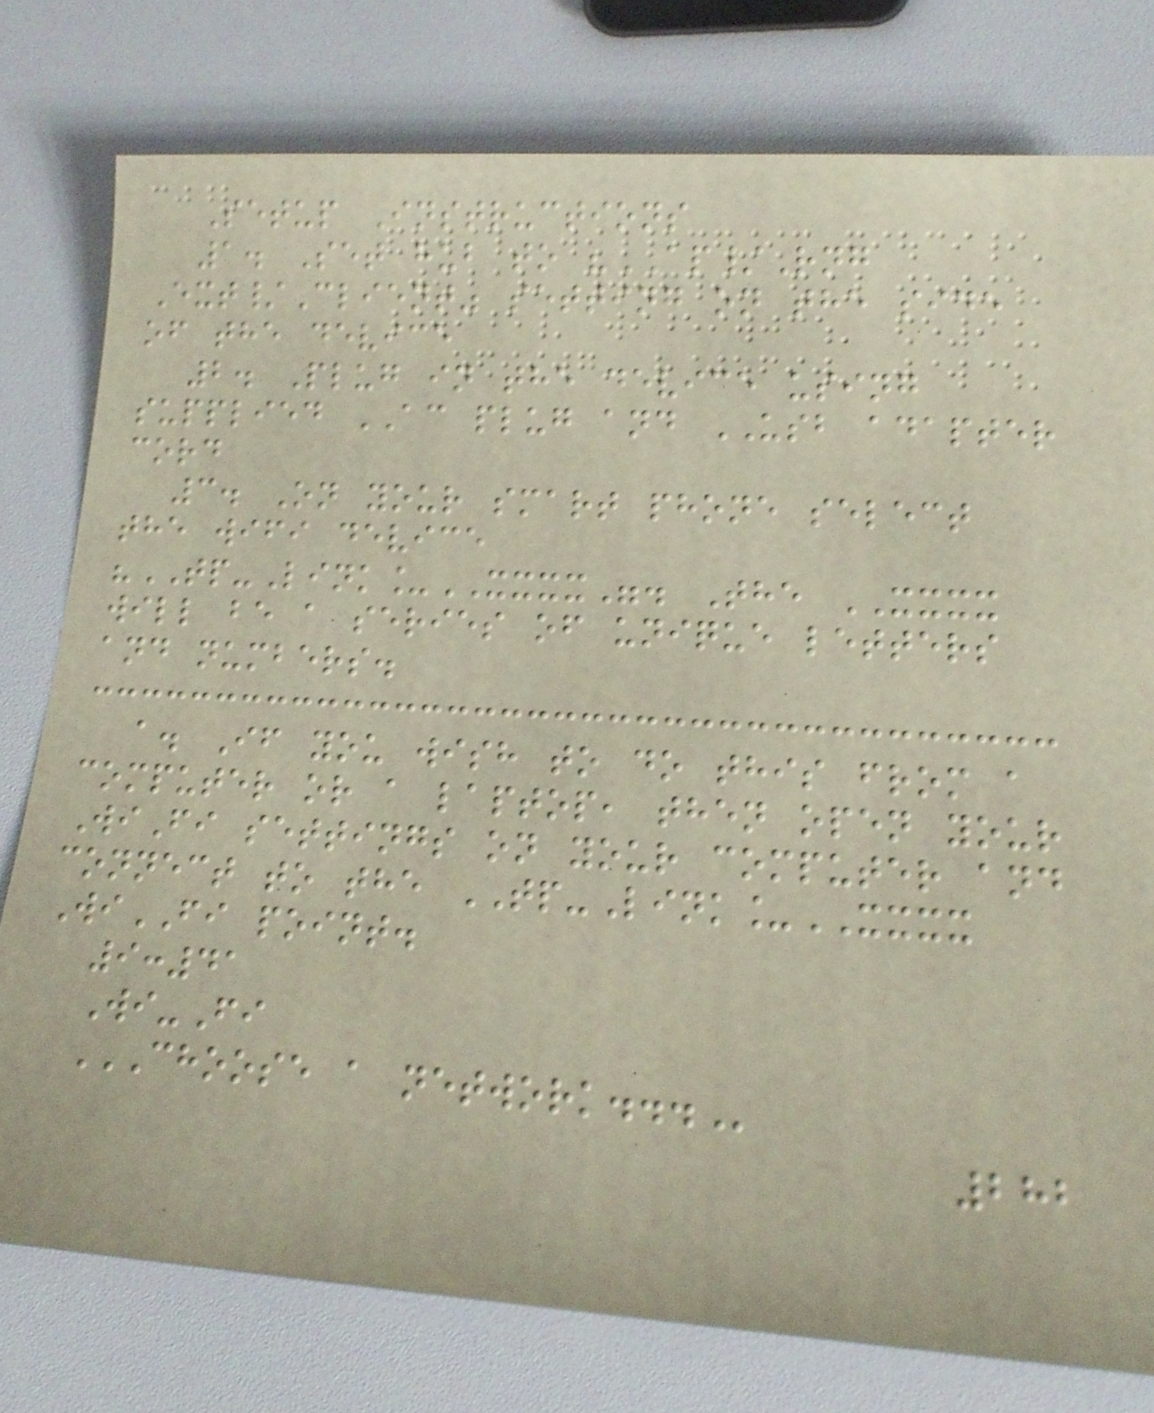Setup Instructions
1. Set hub to "AP/Rng
Ext/Client" setting on the side
of the device
2. Plug in the device using
supplied AC plug and USB adapter
cord
3. On your smart phone select
the wifi device
"TP-Link_XXXX". The XXXX
will be a series of unique letters
and numbers.
a. If you wish to do this from a
computer or a laptop, then open your
WiFi settings on your computer and
connect to the TP-Link_XXXX
WiFI point.
9:41
Wi-Fi
CHOOSE A NETWORK...
282
